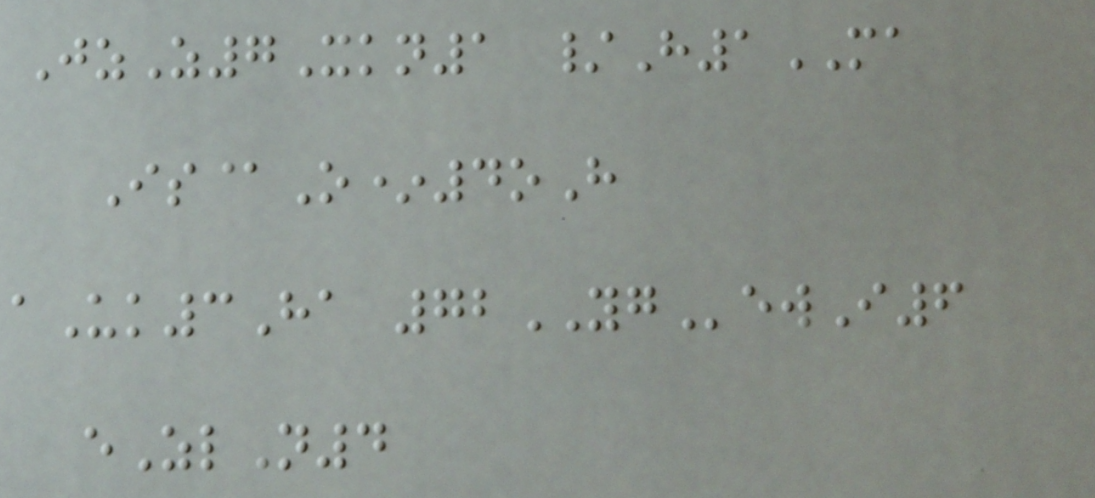JzZ7Xkn1 /H1MA
Is@O*4oH
aUk3Ha 72YGewI6
eZlN4
